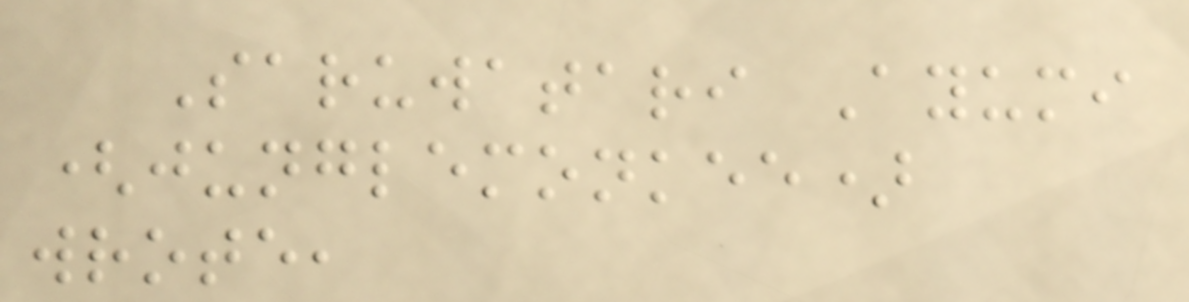Saruwatari Ayumi
(junglemonkee)
wrote,
